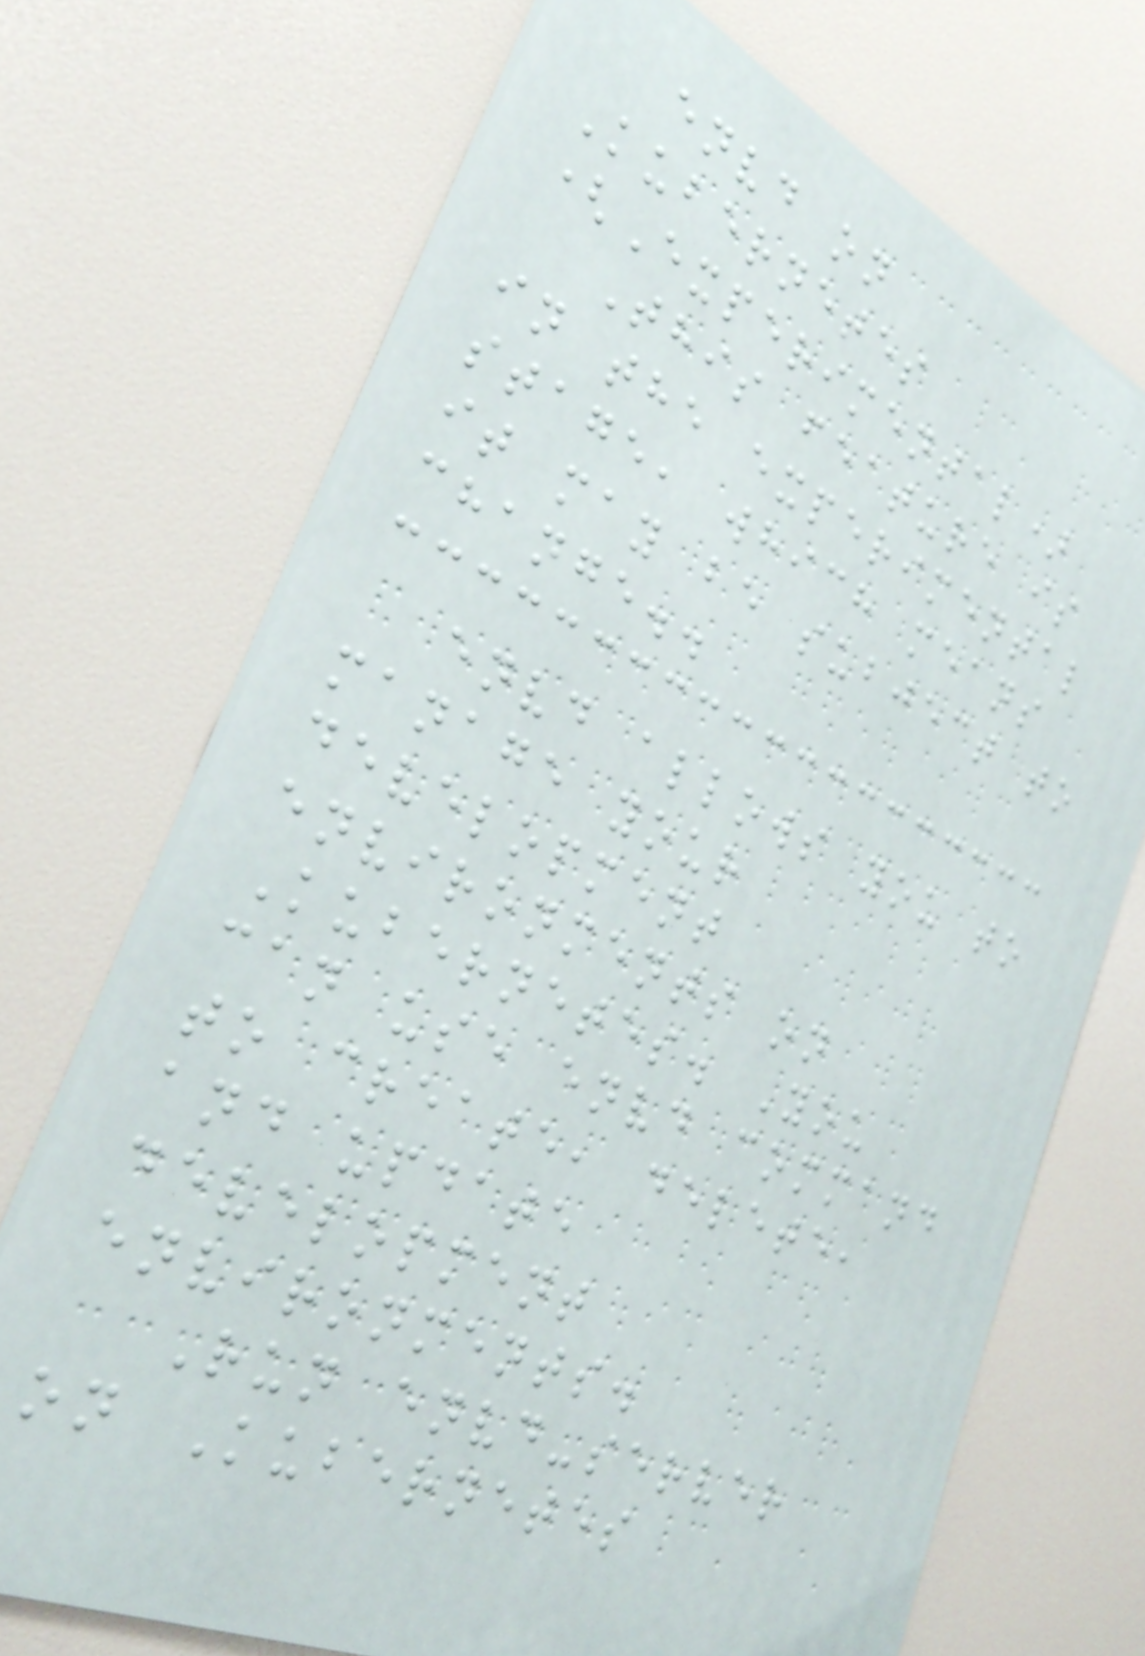envd on
Kubernetes
(Experimental)
This feature is
in the experimental
stage, which means
it may be subject to
change..
envd allows you to
manage your
development
environments on
Kubernetes. You
can use envd command
to create, delete,
and update
development
environments.
Run envd-server
on Kubernetes
